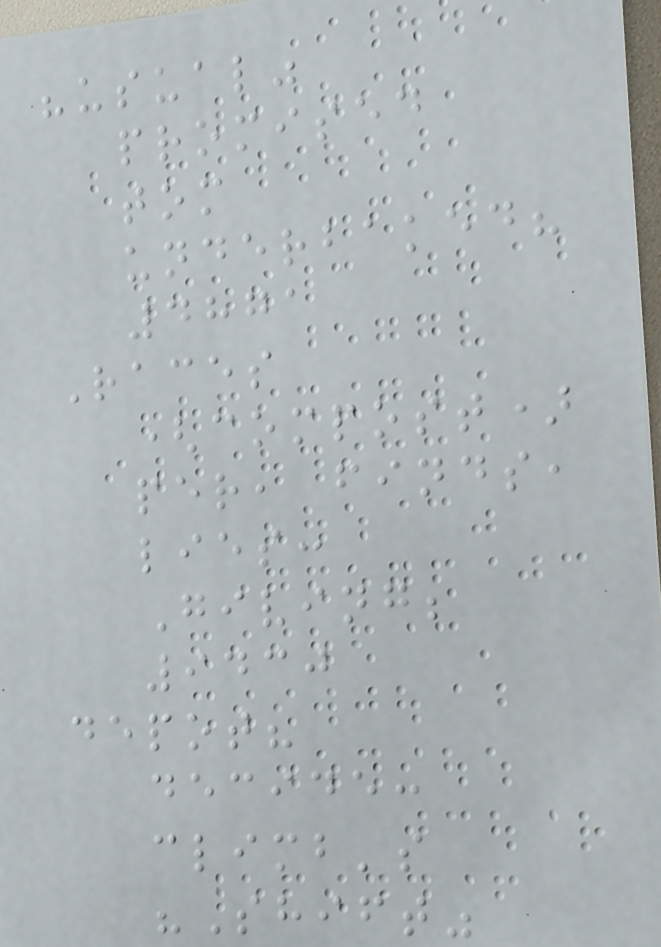"usual"
promised
tom
underbaked?
4871
Races
(compost)
per, finds,
lies:
Giving;
9430
depot?
decide:
climb's
"Shift"
